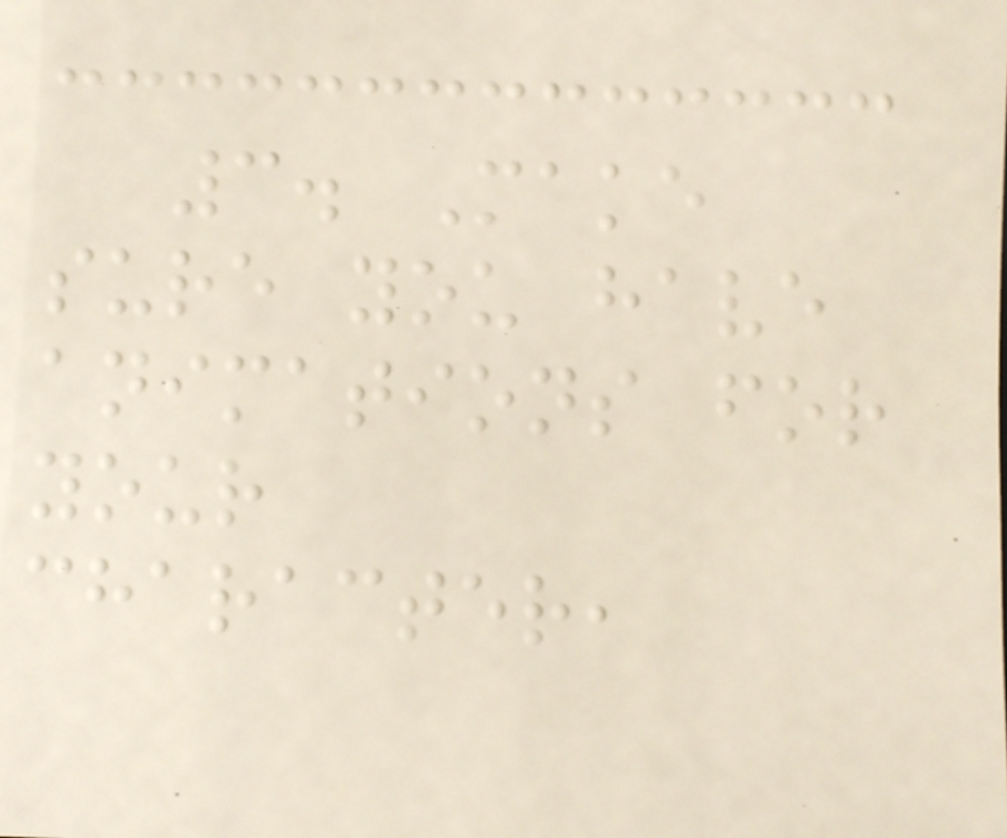3. Make
sure you have
animations for
your
character,
